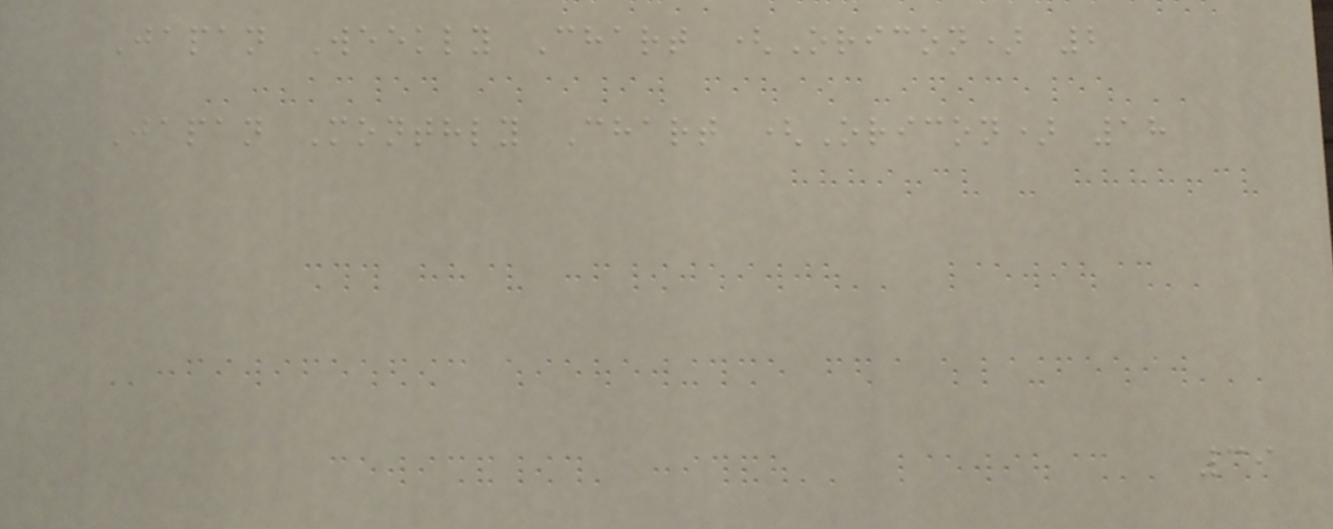Japan Weekly Chart (Oricon) 2
Japan Monthly Chart (Oricon) 18
39
